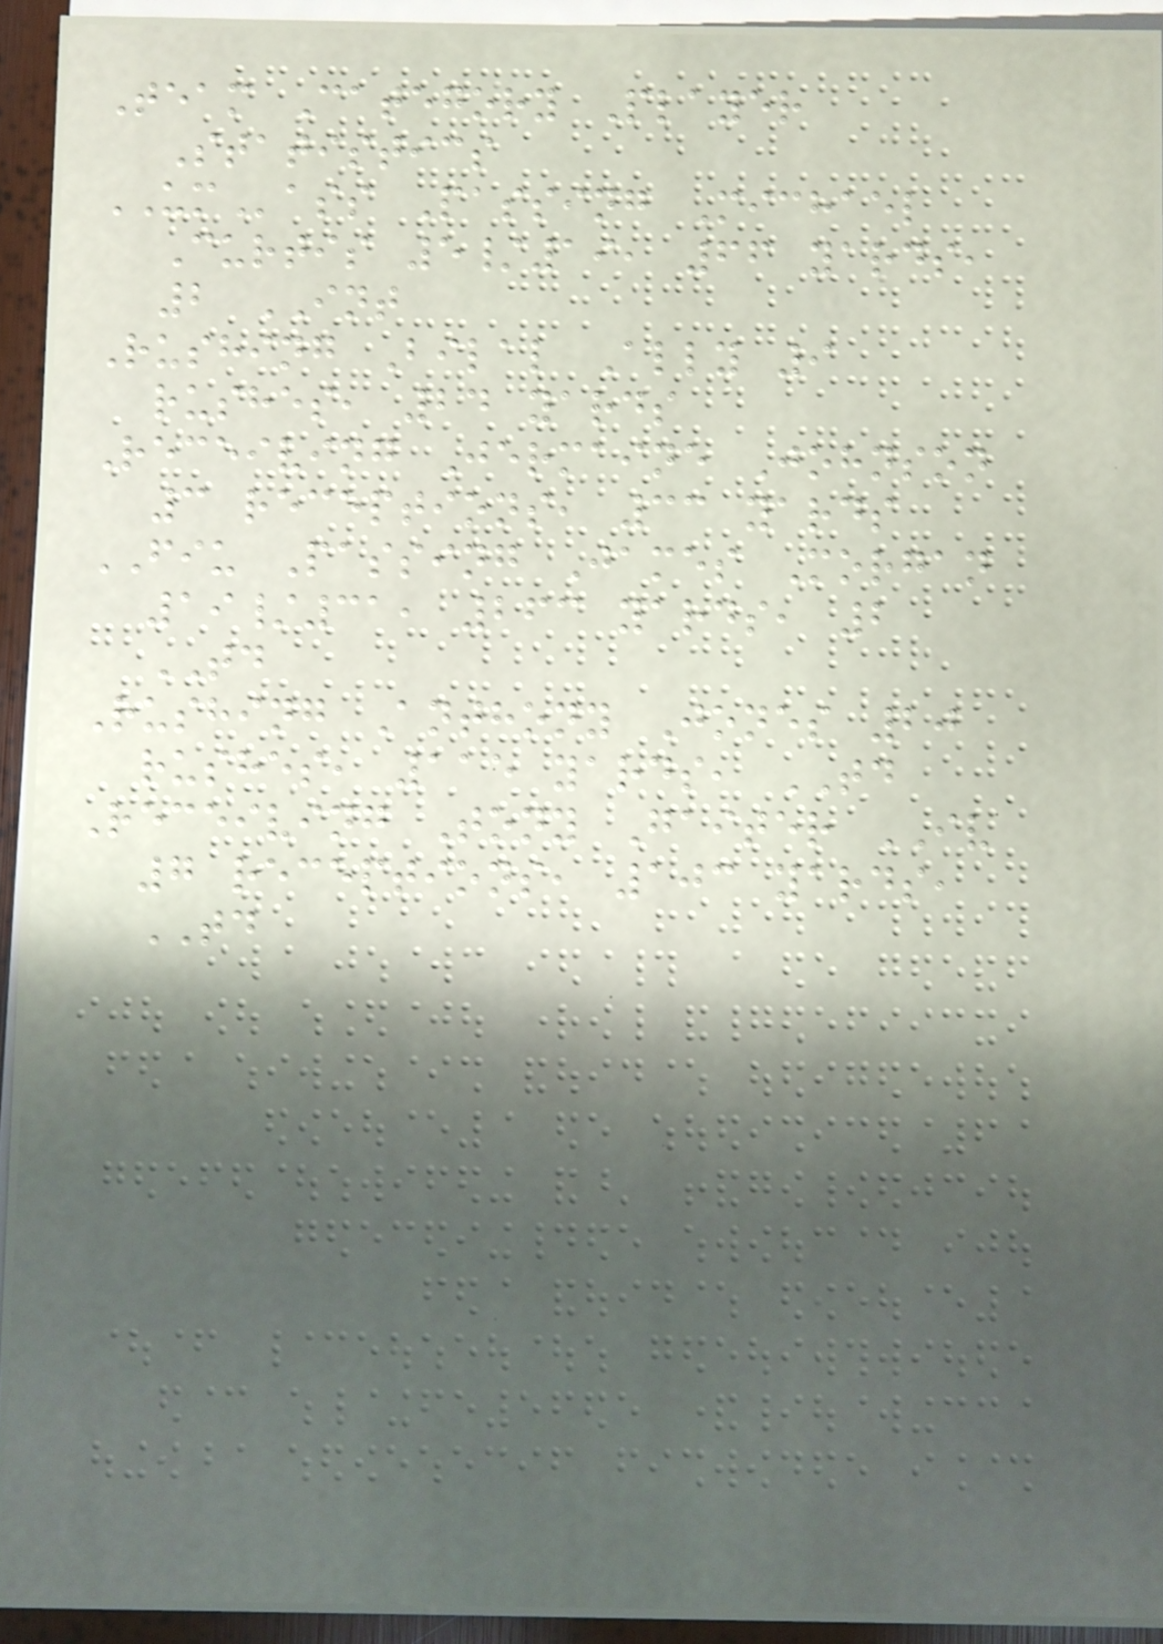Team Category Player
Statistics
UMass Passing Michael
Curtis 5/19, 66 yards,
2 INT
Rushing Bilal Ally 9
rushes, 24 yards
Receiving Jermaine Johnson
3 receptions, 33 yards
FIU Passing James Morgan
19/31, 263 yards, 2
TD
Rushing Anthony Jones 20
rushes, 115 yards, TD
Receiving Tony Gaiter IV
7 receptions, 103 yards,
TD
